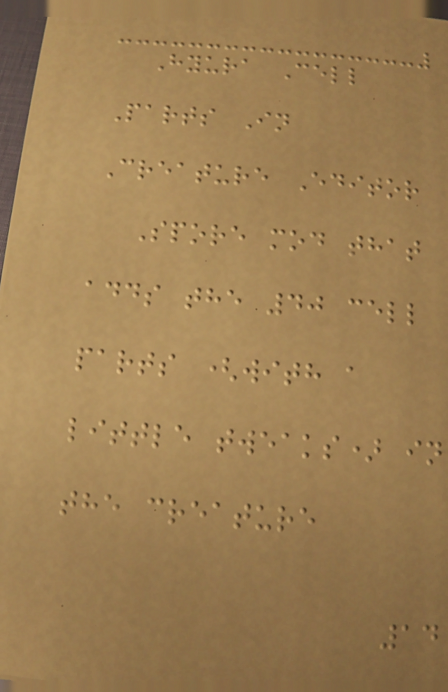Hyura Cell
Parts In
Creature Editor
Spore mod that
adds the 40 cell
parts (with a
little tweaks) in
the creature
14
